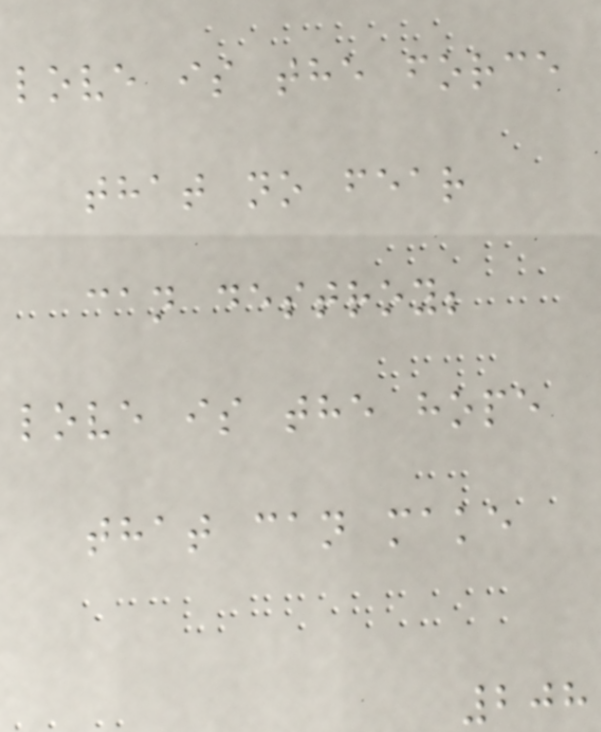love is the force
that no fear
can destroy;
love is the hope
that can make
208
